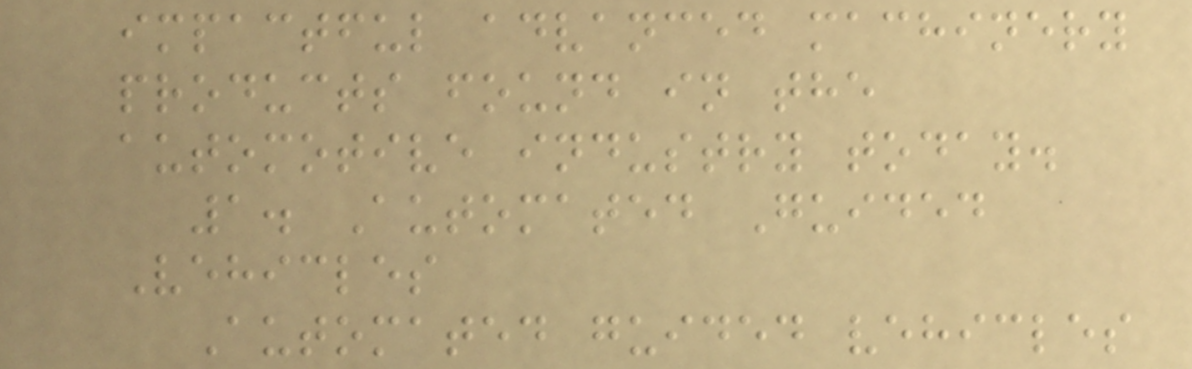impactful advanced machinery
products found in the
automotive industry today.
1. Automated Guided
Vehicles
Automated guided vehicles
